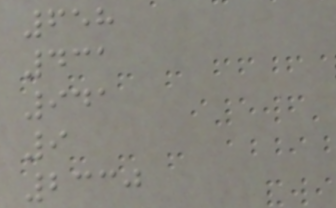658
431
941
9
2330
